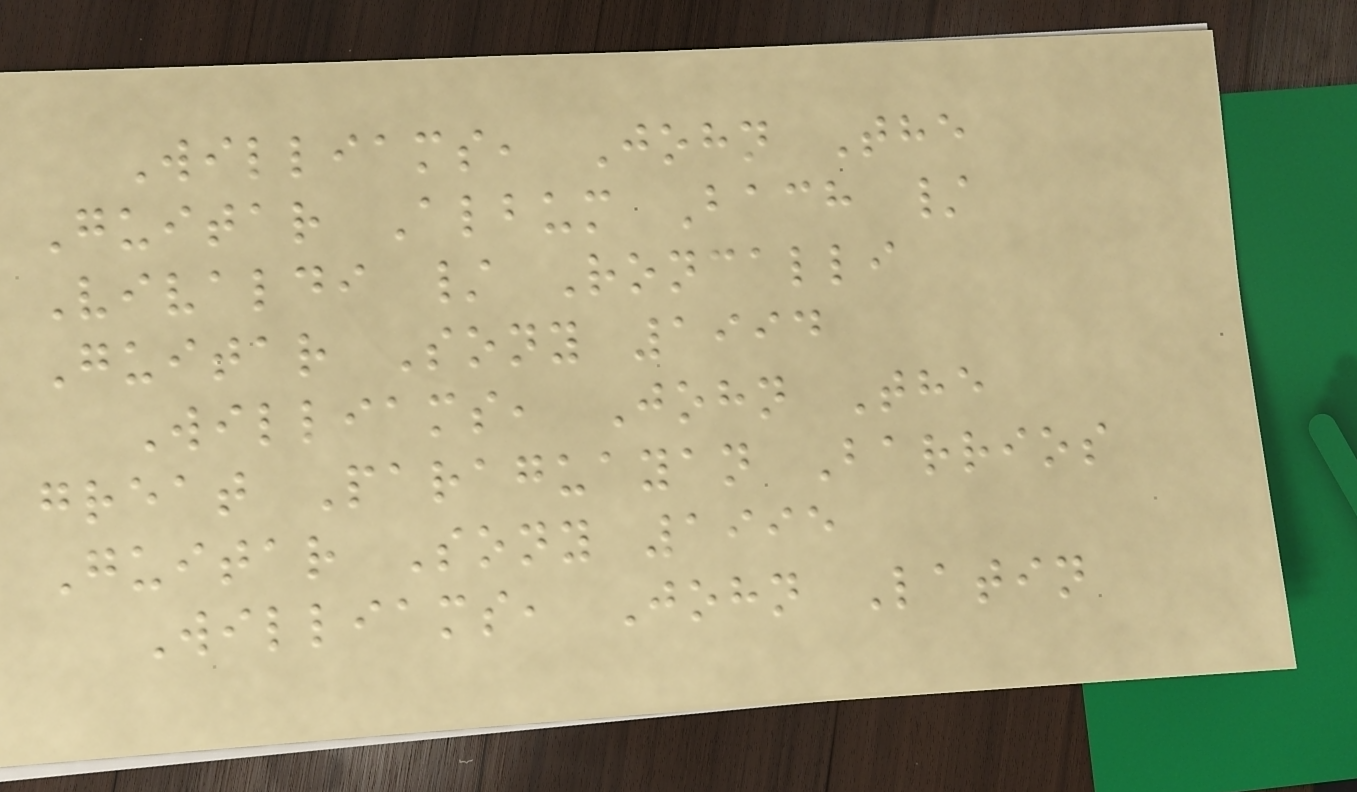Williams, John The
Guitar Album Bach /
Vivaldi / Roncalli
Guitar Sony 1994
Williams, John The
great Paraguayan Barrios
Guitar Sony 1995
Williams, John Latin
